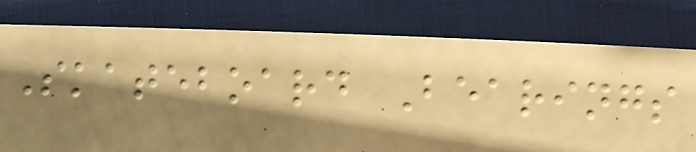Skateboard Bearings
